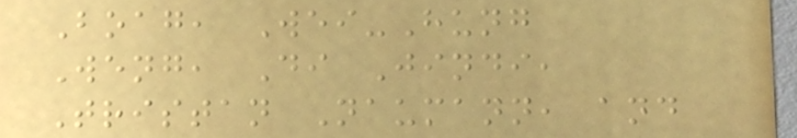Boag, Wei-Hung
Weng, Di Jindi,
Tristan Naumann, and
